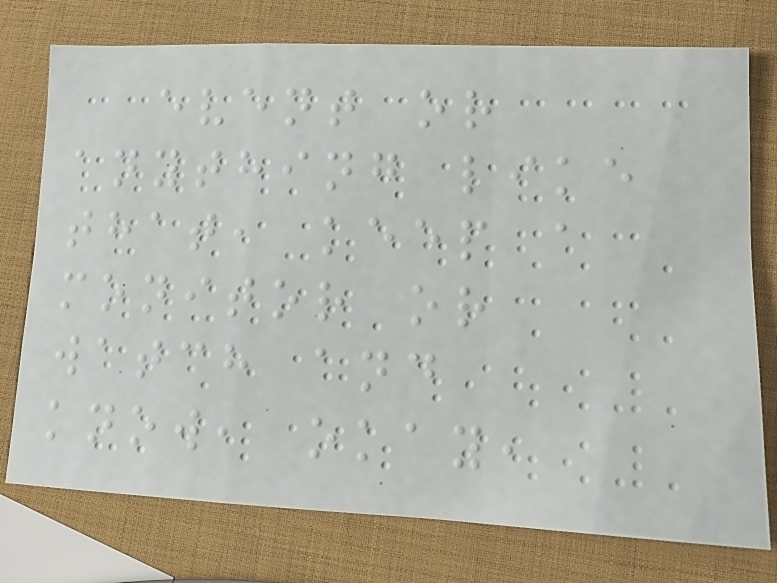event or
anything like
that, keep a
monitor or
watch and
know, okay,
